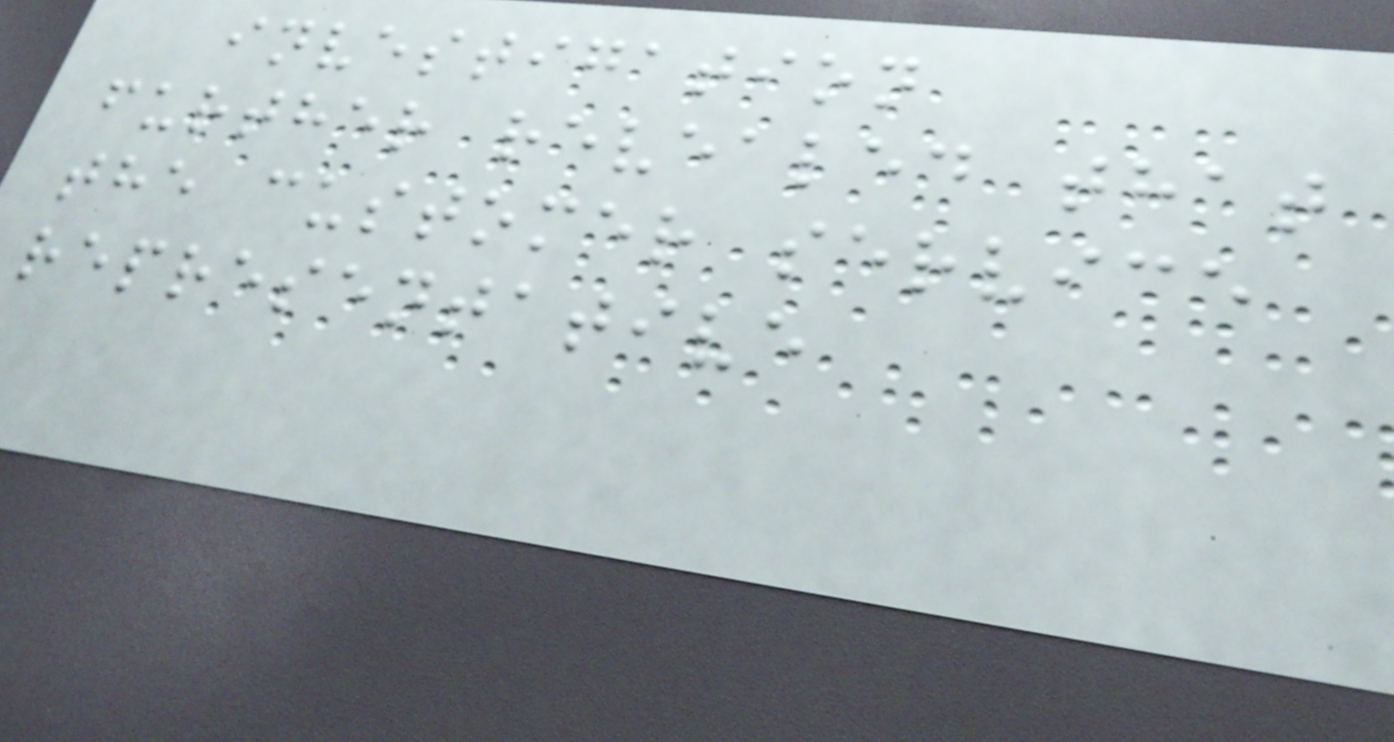investigation
further revealed that
the customer service
representative
